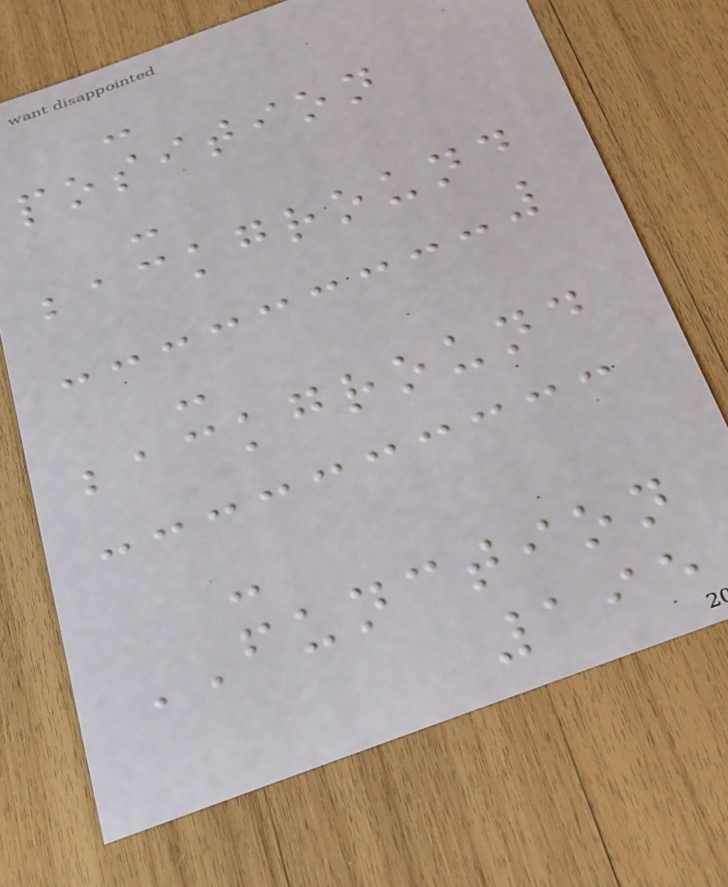-
position
-
background
-
background
-
FUNCTION
195
